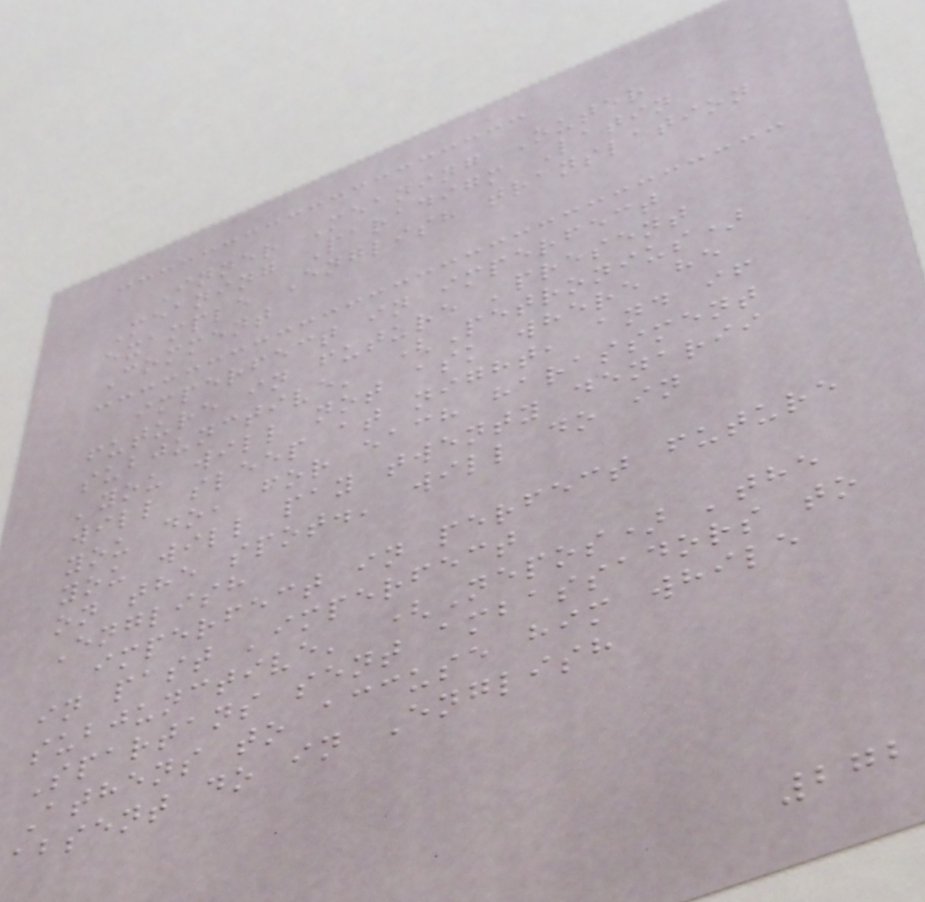Inner Meaning Outer
Meaning Paradigm Latin
example English translation
Comment
imperfect in imperfect
future in future 'present
subjunctive' (Petronius)
'you will not ask where he
will sleep at night, and if
you do, for each harassment
you will pay twenty denarii
on the spot.' will do in
English
imperfect in perfect future
in past 'imperfect
subjunctive' (Nepos) 'the
Spartans sent ambassadors to
Athens to accuse him while
absent do in English
272
